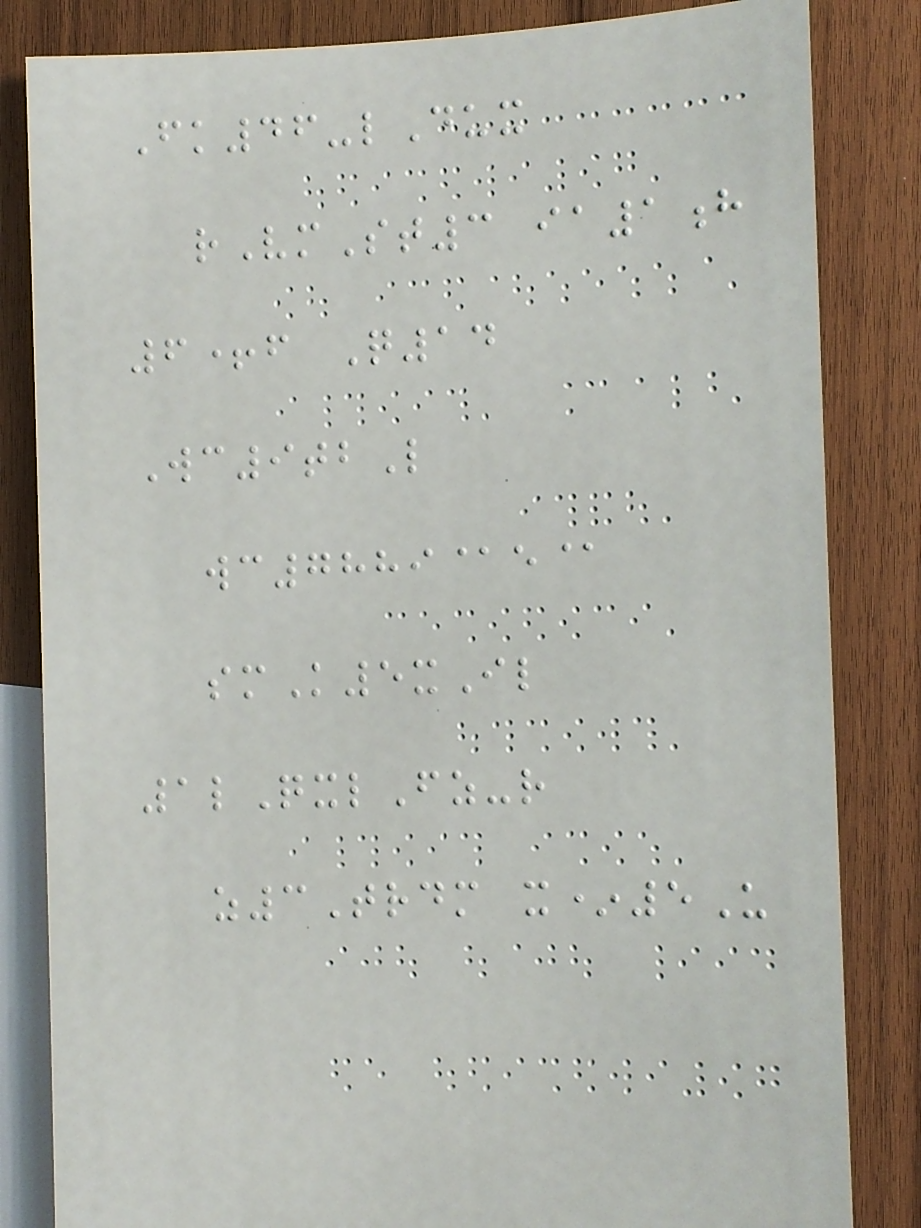Fk46-lDux
rVmSt3 ia1h
6+f Q14
Wc9tbL
wc7889@e@
smK5xIl
1lQxlFz-r
z3Trdm x*5U
